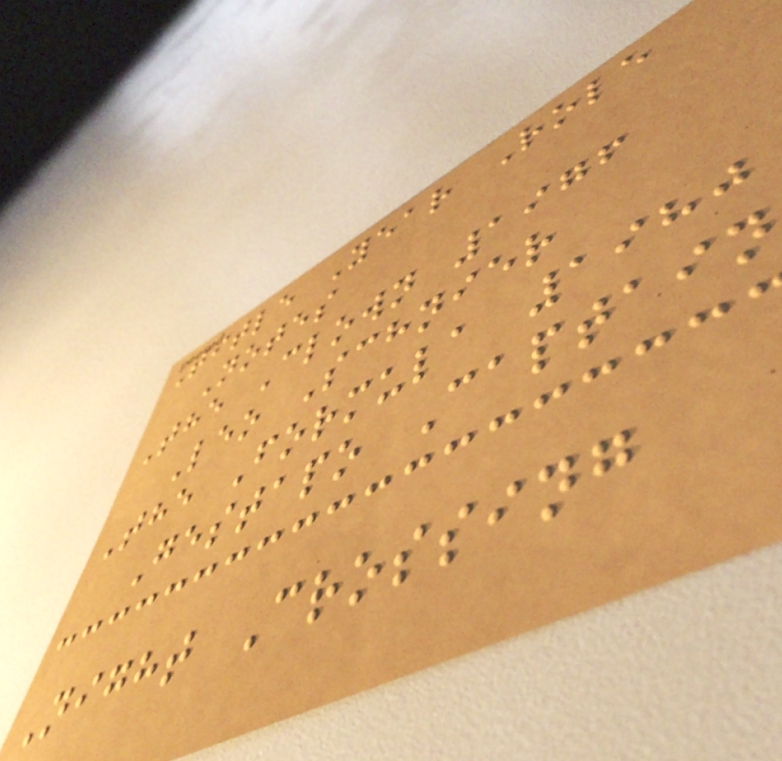Title Year Role
Notes
The Clown 1976
Leo Schnier
The Formula 1980
Gestapo Captain
Night Crossing
